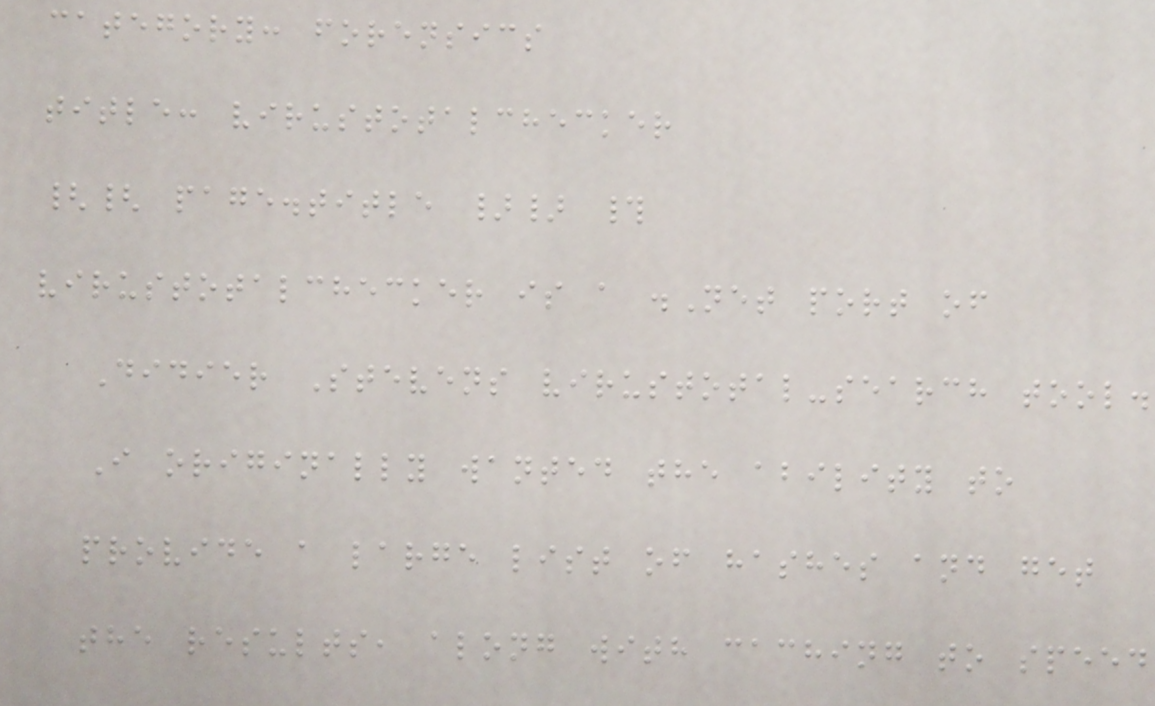category: forensics
title: virustotalchecker
{{ page.title }} #
virustotalchecker is a .Net port of
Didier Stevens virustotal-search tool.
I originally wanted the ability to
provide a large list of hashes and get
the results, along with caching to speed
